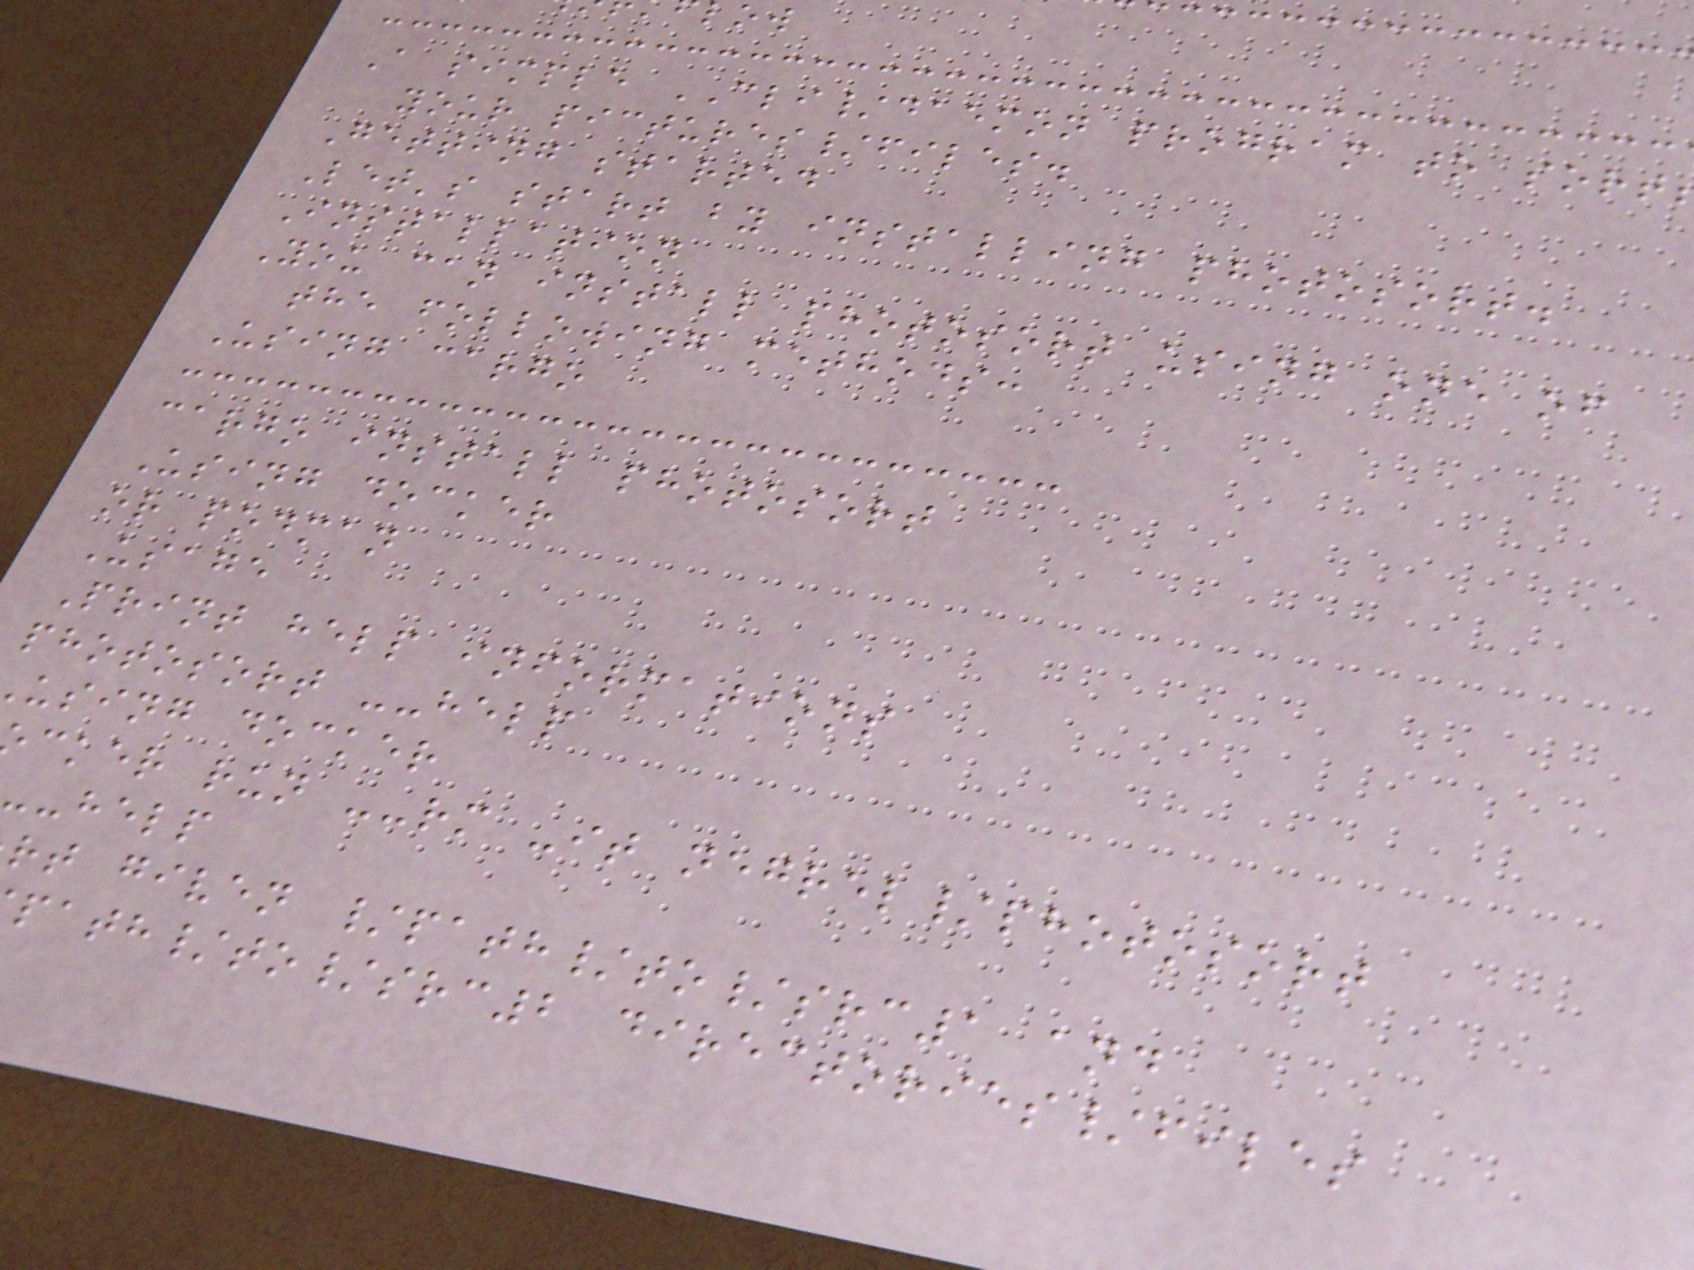A simple CLI/daemon program to sort
your pictures/files.
Getting started
Let's start by installing photosort.
Installation
You can install photosort using one of
the following methods:
Using cargo
cargo install photosort
Using docker
or podman
Usage
Print help informations
photosort --help
using docker
cker run --rm -it negrel/photosort
--help
rt given /path/to/src1 and
path/to/src2 directories/files
